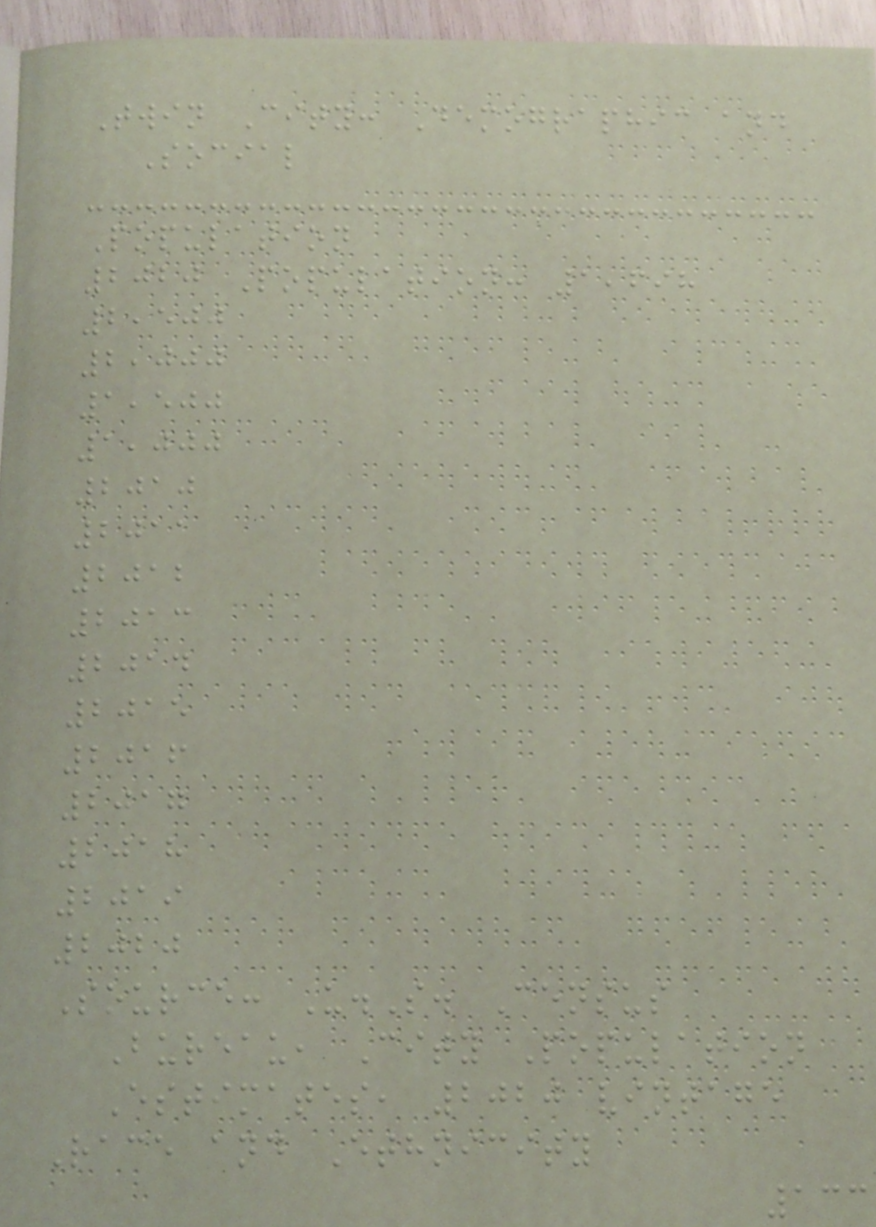Twin City: Demographic and
Social
Population
2020 Population: 1,698
2,500
2,000
1,500
1,000
2010
2011
2012
2013
2014
2015
2016
2017
2018
2019
2020
Source: U.S. Census
Bureau, City Population
Estimates, 2020 vintage
Race and Ethnicity
133
